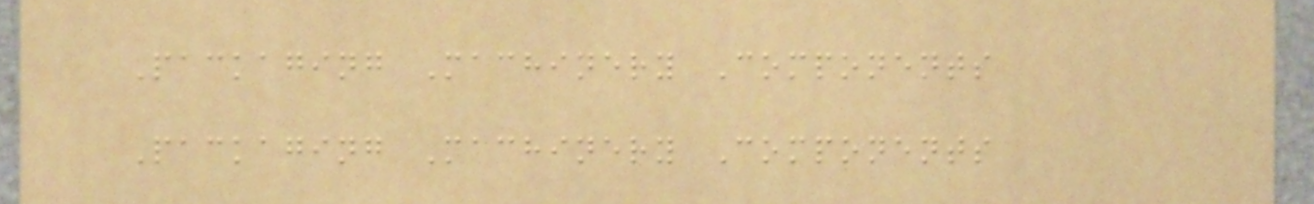Packaging Machinery Components
Packaging Machinery Components
